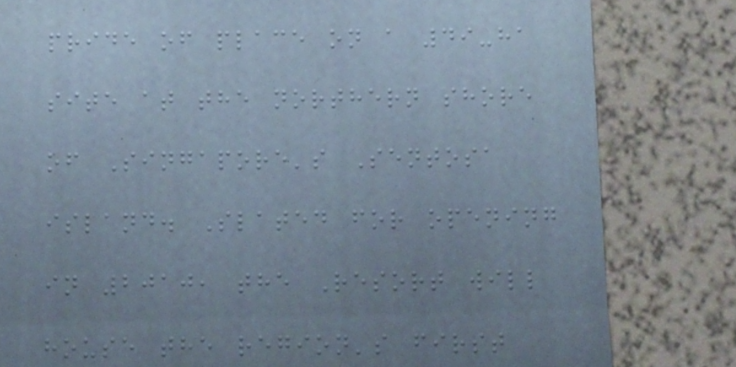pride of place on a 49-ha
site at the northern shore
of Singapore's Sentosa
island. Slated for opening
in 2010, the Resort will
house the region's first
